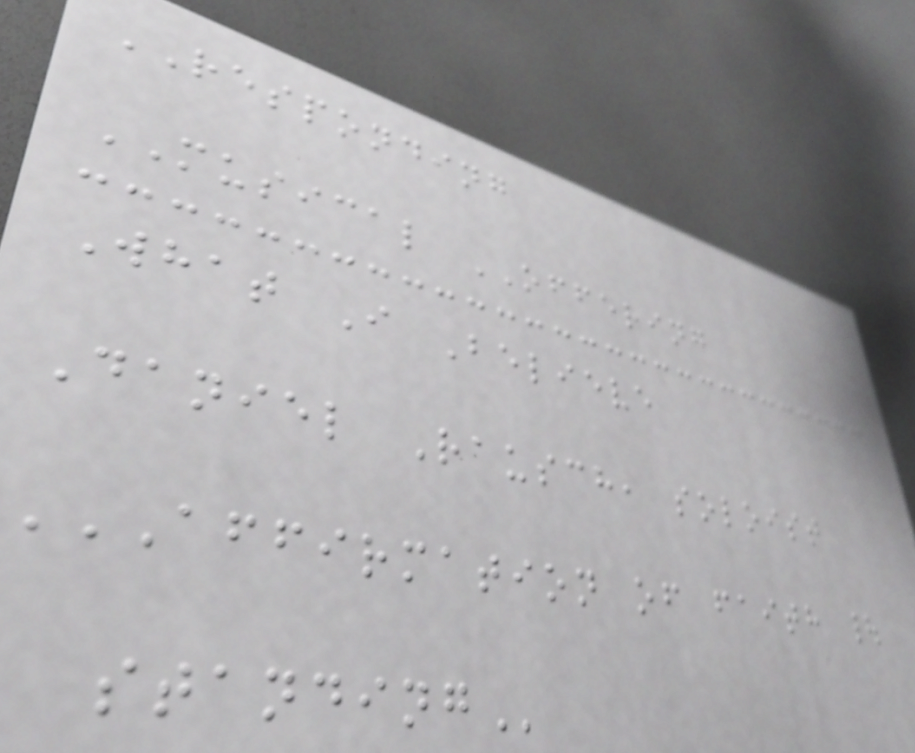RESPONDING
MUSICAL OFFERING
What I Believe
Daniel Rausch, soloist
AFFIRMATION OF FAITH |
STANDING
